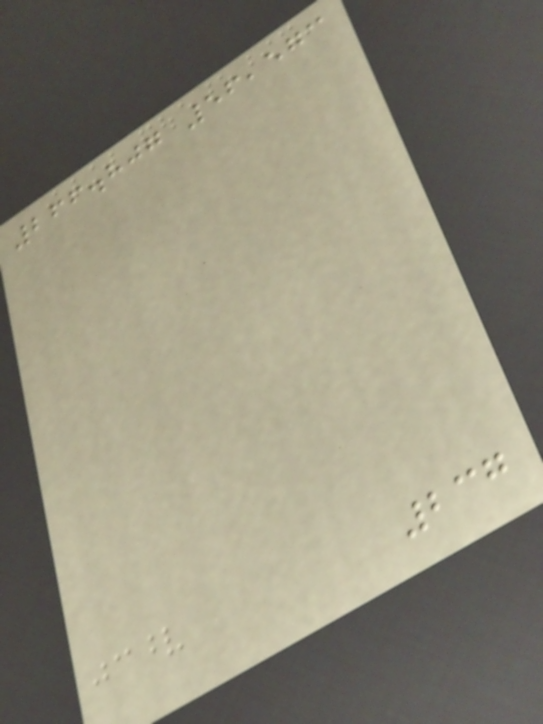266.807 56,573
237
